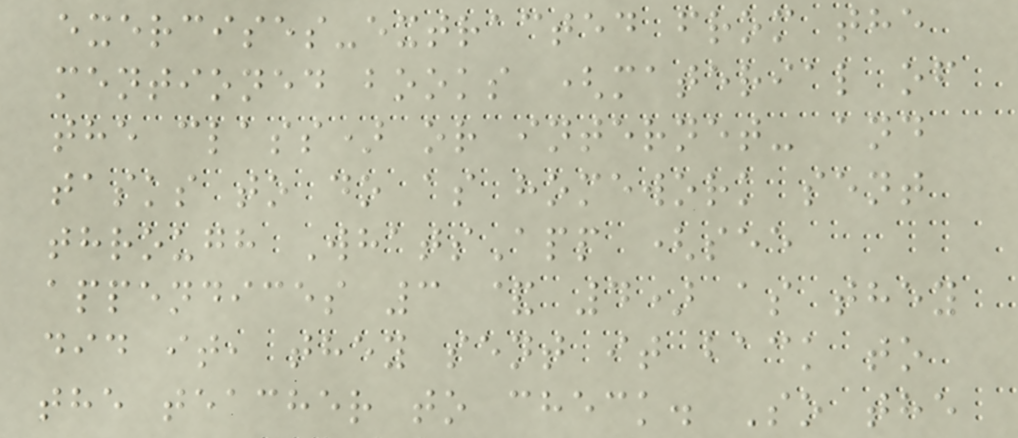exercises-extracted from the
mentioned books (material of
the class) or internet- and
tasks to do as homework sent
through WhatsApp (see
appendices 3 & 4) as they
did it, they sent it back to
the teacher to check. So the
